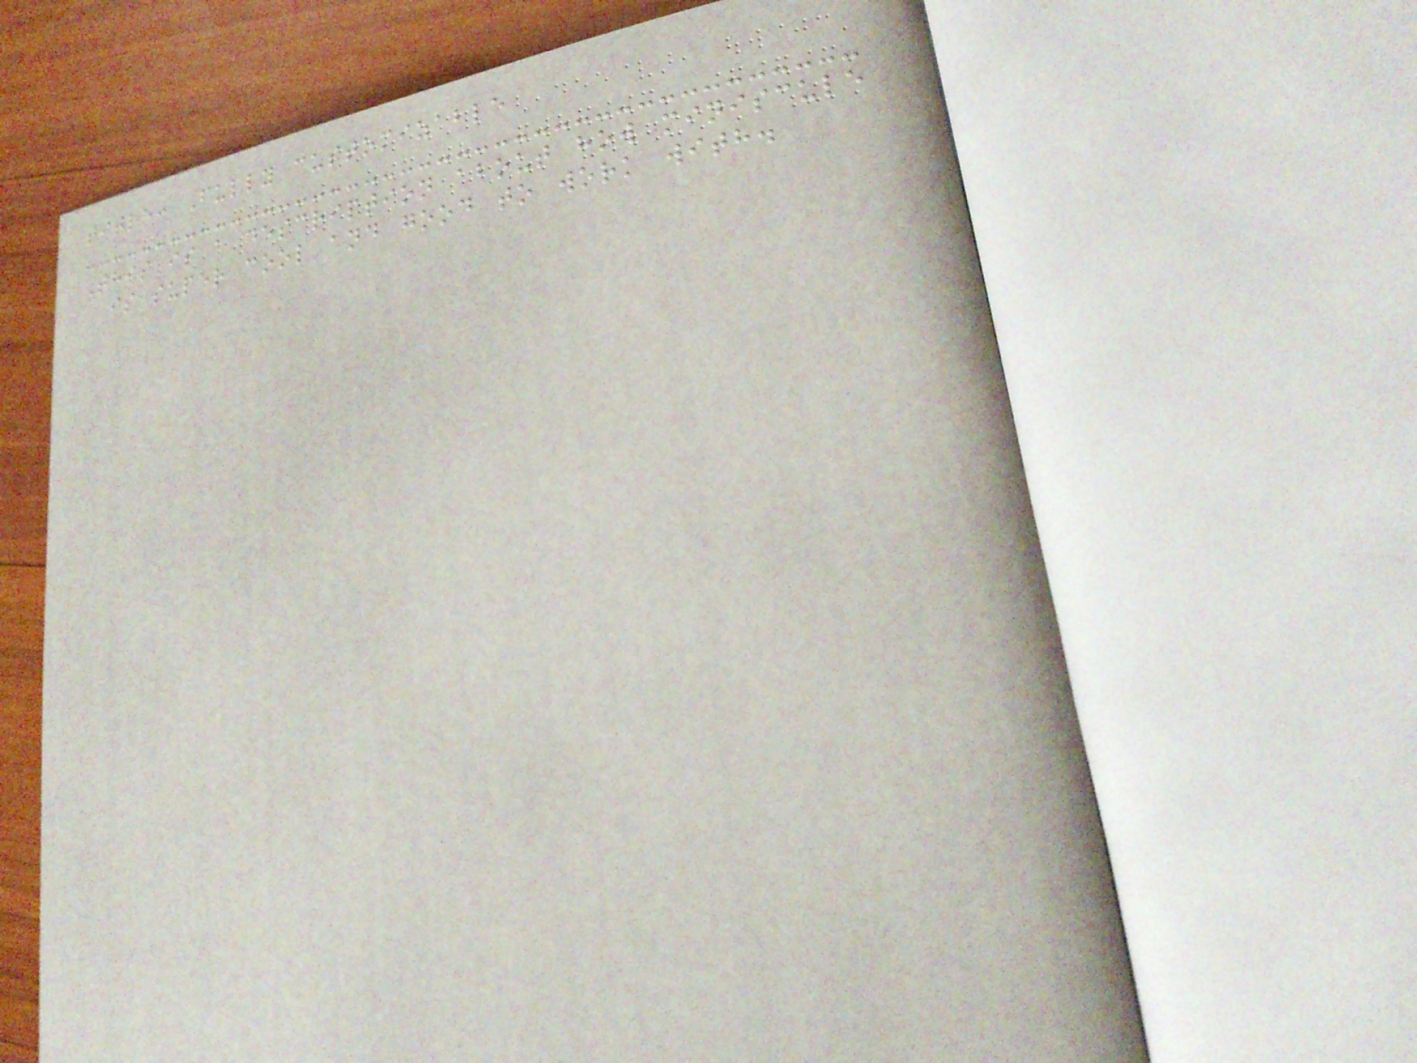title: Fully customizable
This is a description about how miniscule
is super cool and good to work with.
